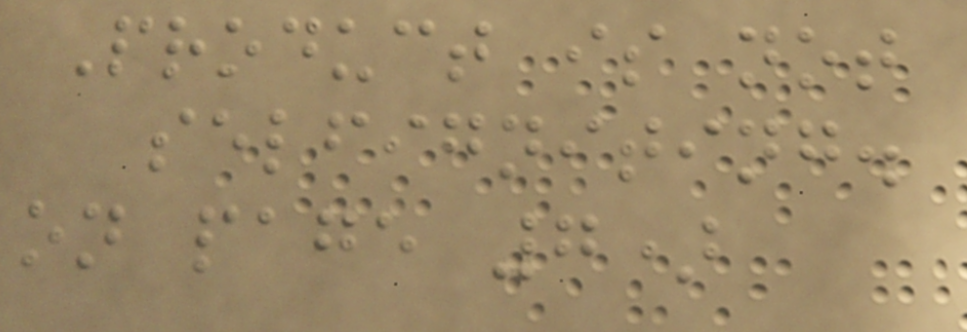Product is not
selfigniting.
on page 7)
